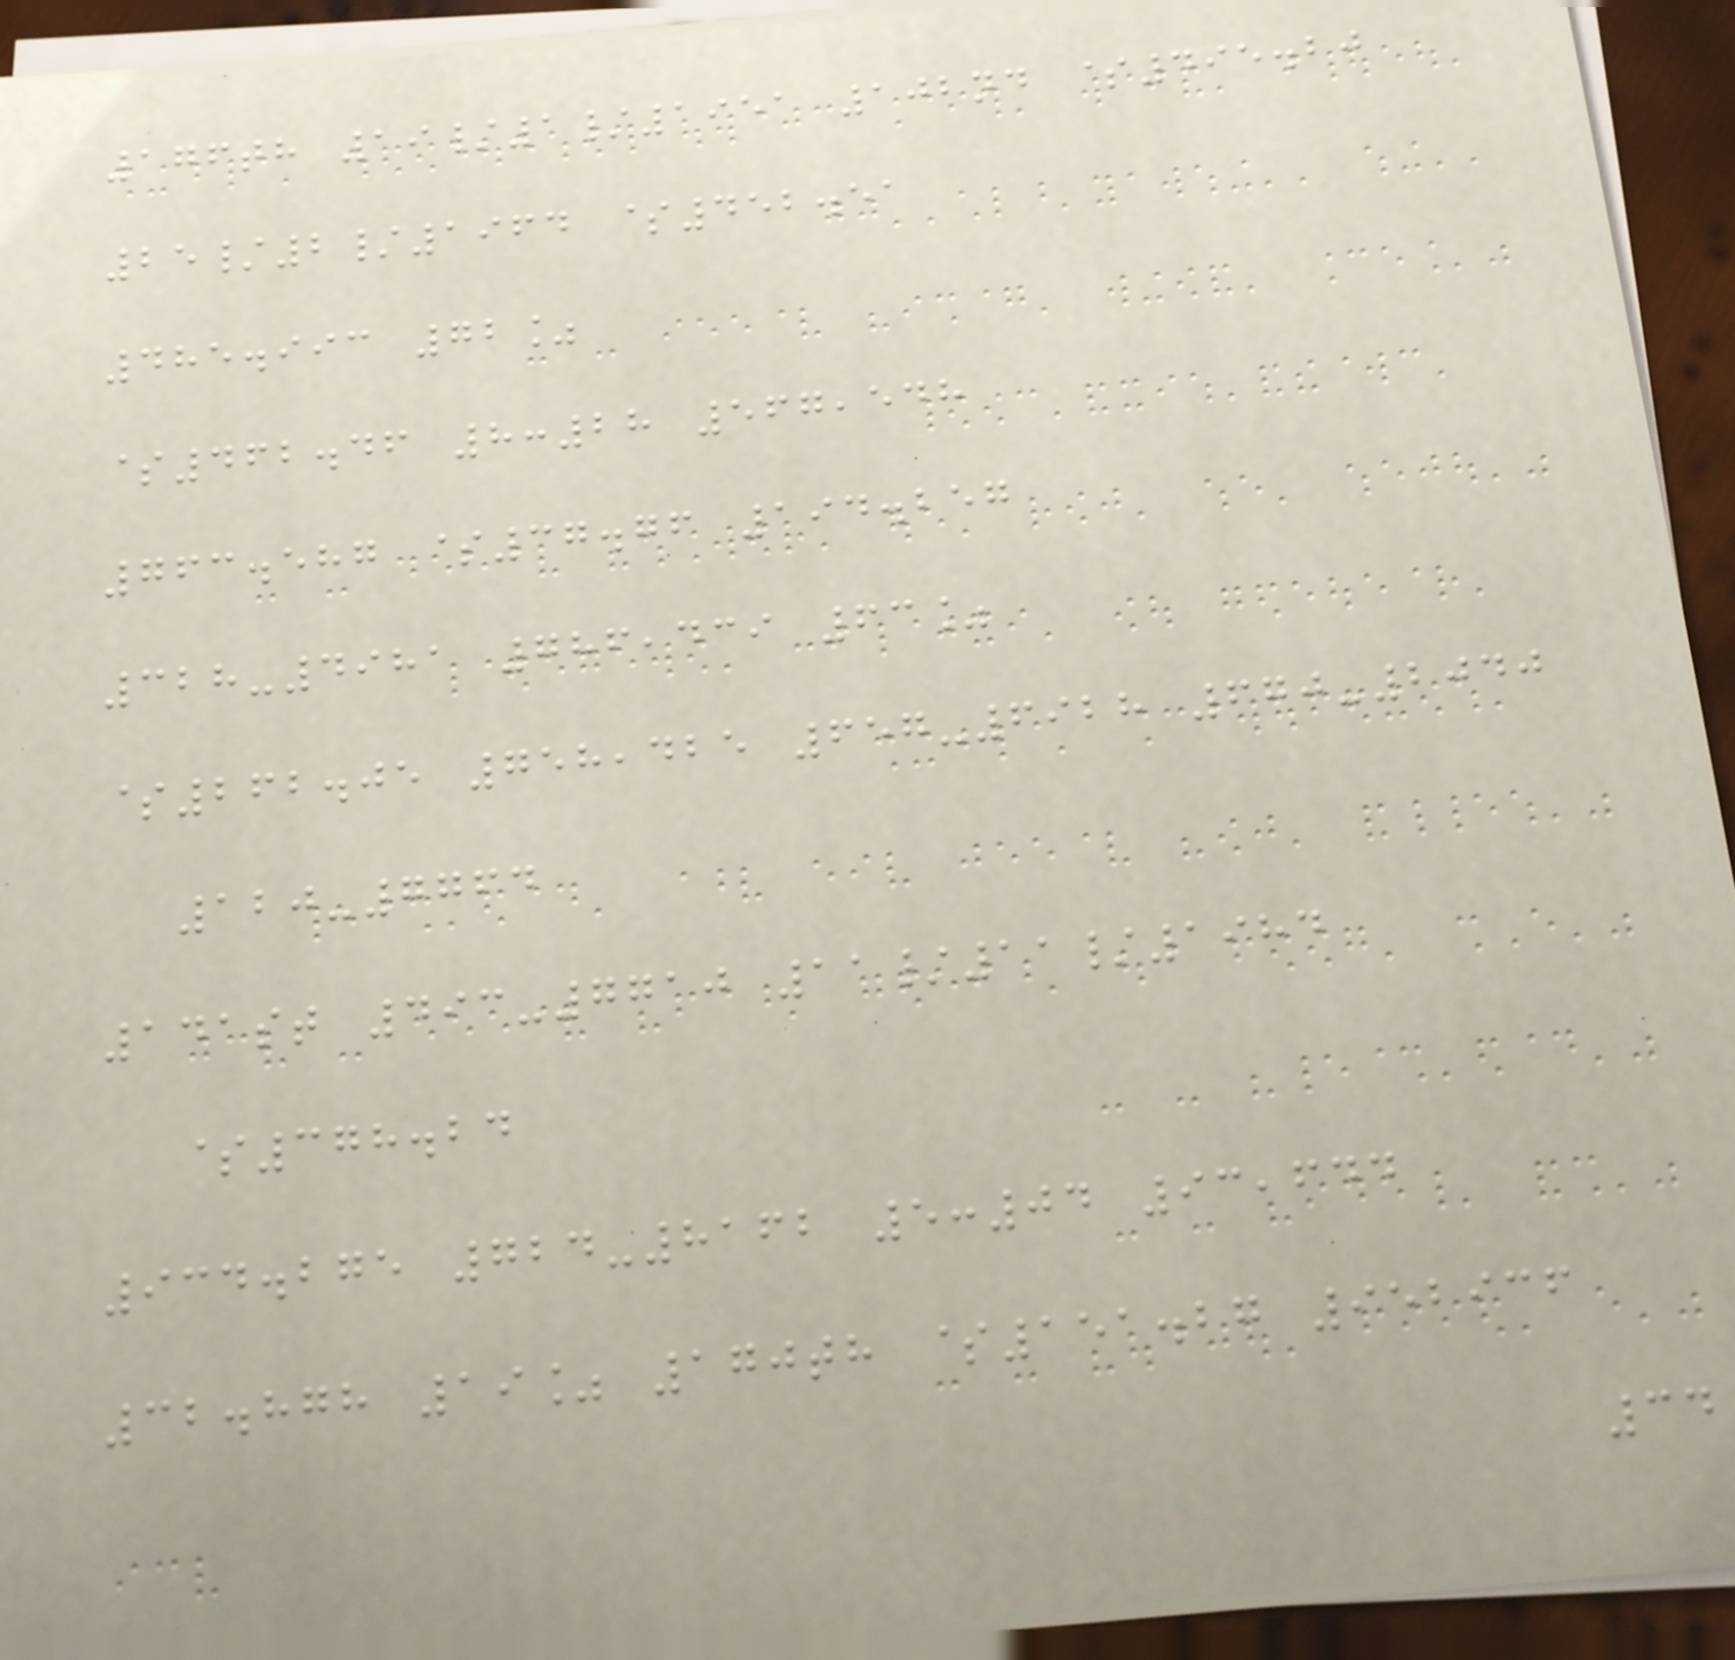176th 19/1/1951 102nd $495.20
25/2/1964 $452.51
485.993 72%
$462.46 8:28 567,548
763.587 $37.76 194.257
328-4981 786,439 63%
$262.05 758,425 657-6928 670-2040
120-7764
141st 493-7710 11/11/1984
$378.24
934.275 724-8162 5:04 93,644
32.878 19% 170th $151.27 952936
34
